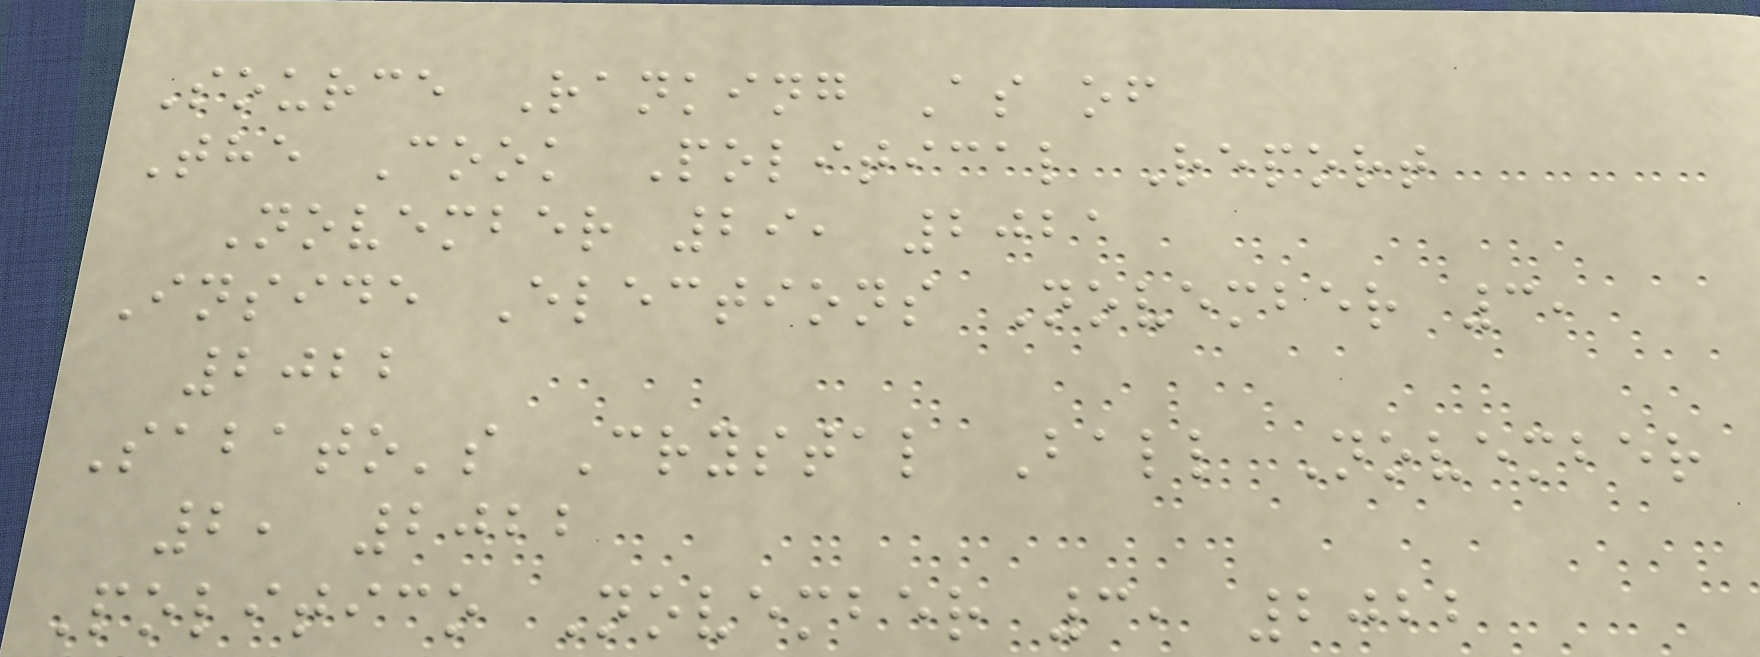Source Ranking As of
The Cook Political Report
November 29, 2021
Inside Elections November 3,
2022
Sabato's Crystal Ball November
2, 2022
Politico November 3, 2022
